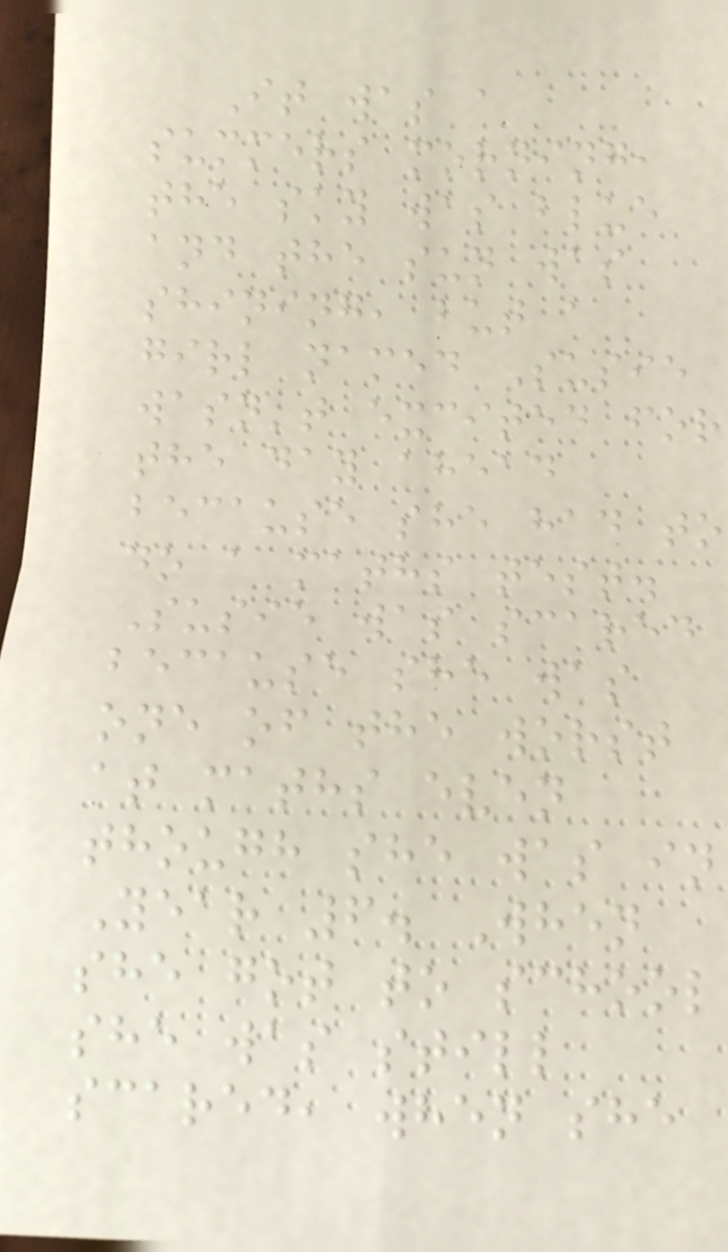It was a
summers morning,
the sky was blue
and the sun was
shining, but a
girl named Susie
wasn't excited for
the day ahead
because she had to
do a maths test.
Susie was scared
because she was
one of the worst
at maths even
though she was in
Year 6. When
she got to school
she was still
scared, when she
